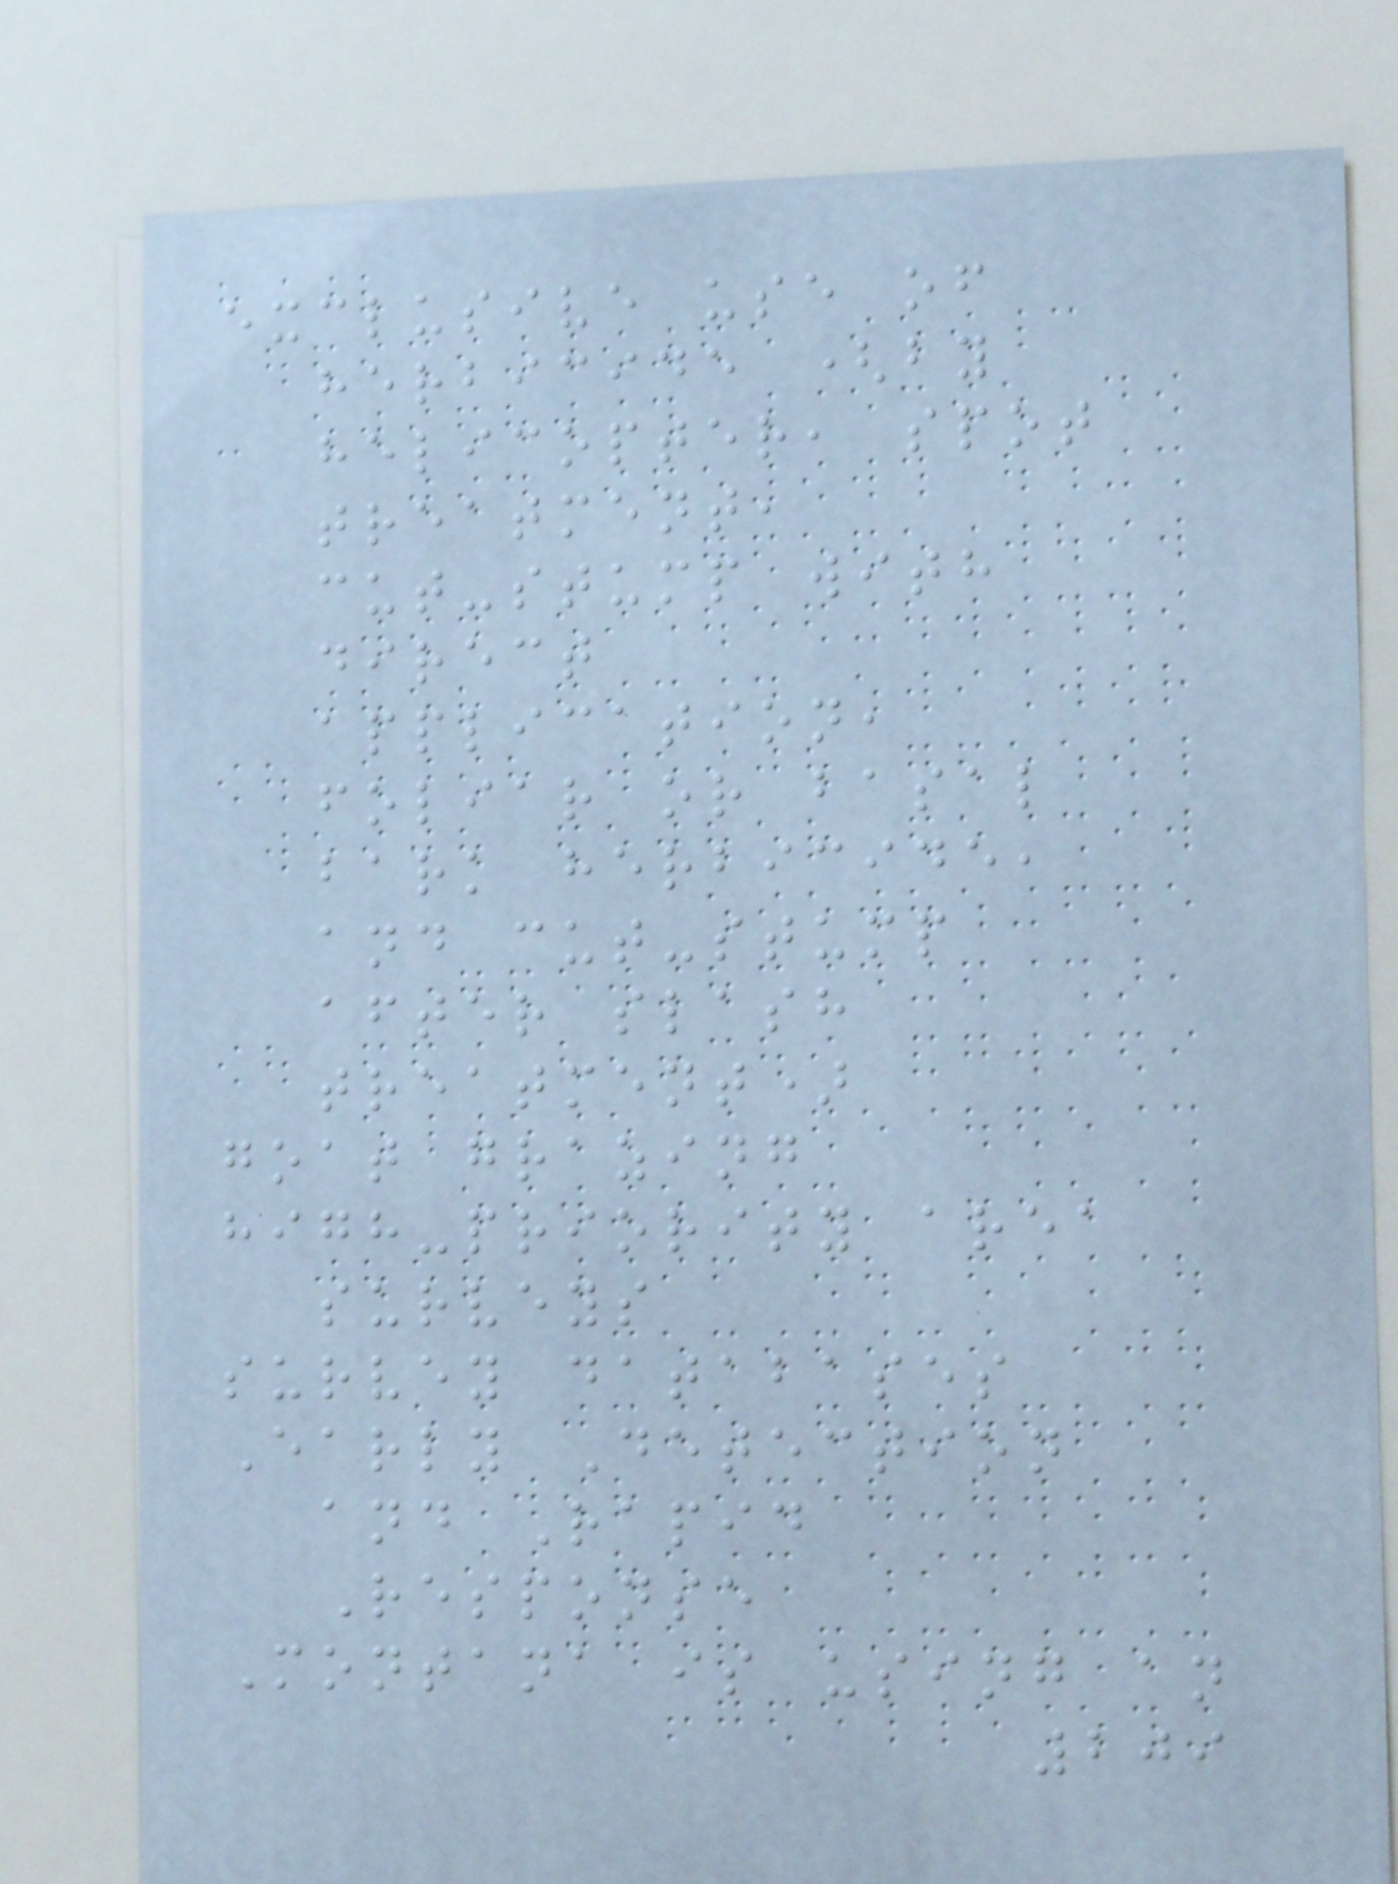exclusive use of
herbicide (by
helicopter, spot
treatment,
cut-stump with
direct
application,
foliar or basal
bark herbicide,
and cut-stump
after slash
treatment)
goat grazing
high-priority area
surveys
survey databases
Early Detection
and Rapid
Response
Montana is using an
209
